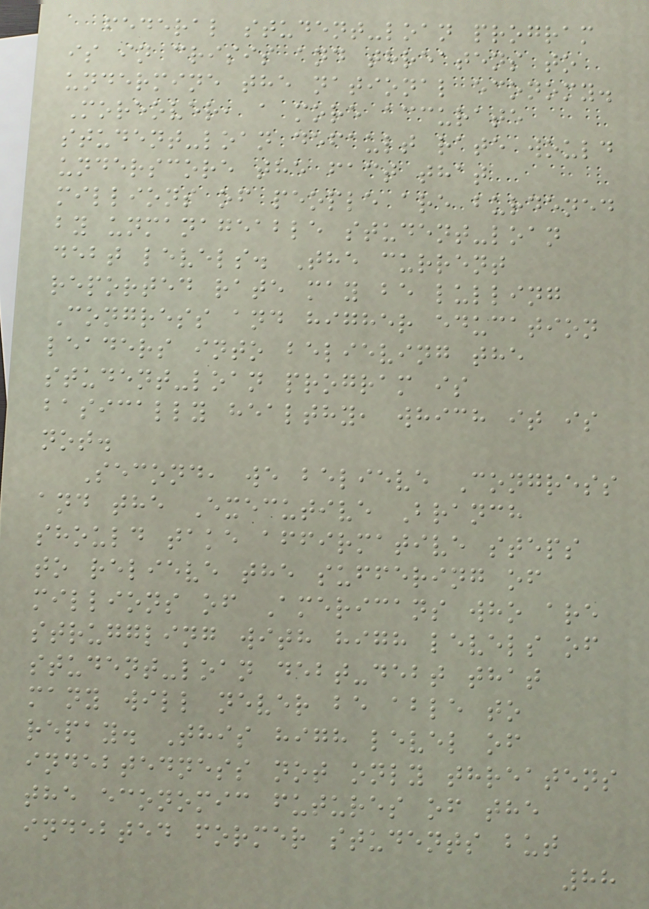federal student-loan program
is in crisis and threatens to
undermine the national economy.
Moreover, a more accurate
student-loan default rate would
underscore the fact that
millions of people are burdened
by unmanageable student-loan
debt levels. The current
reported rate may be lulling
Congress and higher education
leaders into believing the
student-loan program is
basically healthy, which it is
not.
Second, we believe Congress
and the Executive Branch
should take affirmative steps
to relieve the suffering of
millions of Americans who are
struggling with high levels of
student-loan debt-debt that
many will never be able to
repay. This high level of
indebtedness not only threatens
the economic futures of the
indebted former students but
88
